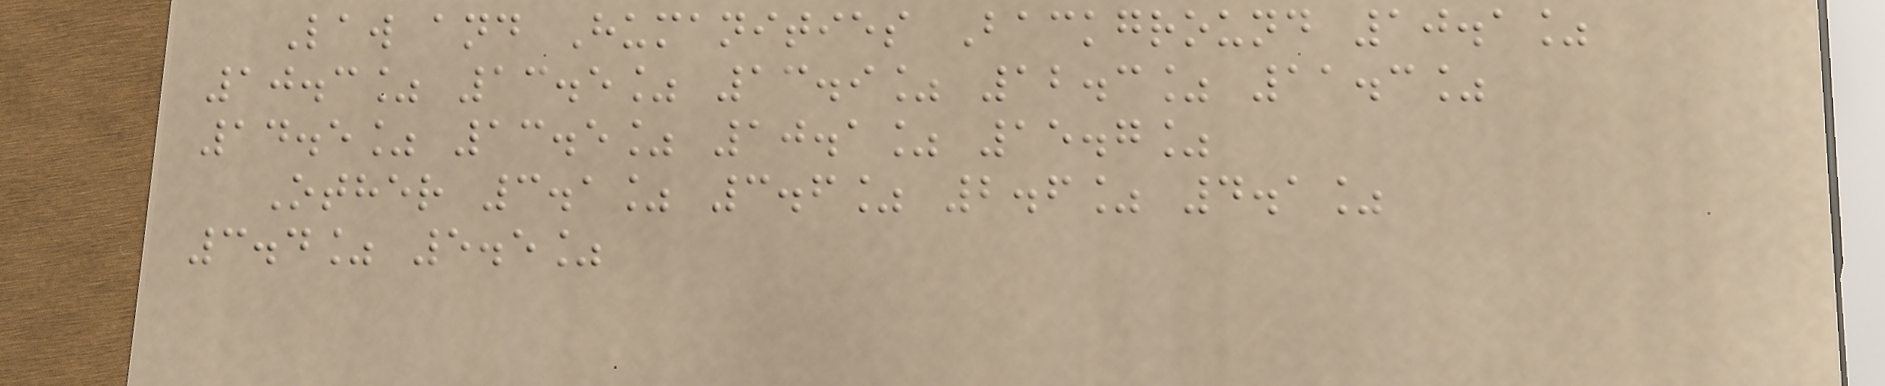Law and Humanities Background 10.1%
10.3% 13.5% 13.9% 12.3% 11.3%
14.5% 13.5% 10.1% 15.7%
Other 3.1% 3.6% 2.6% 4.1%
3.4% 5.5%
